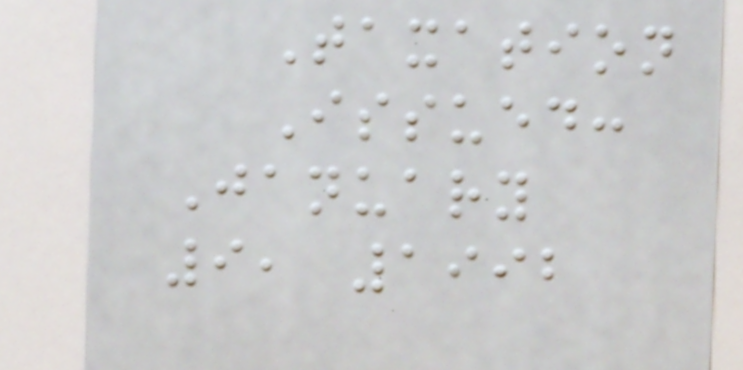Taxation
Issued:
January
9, 1992
